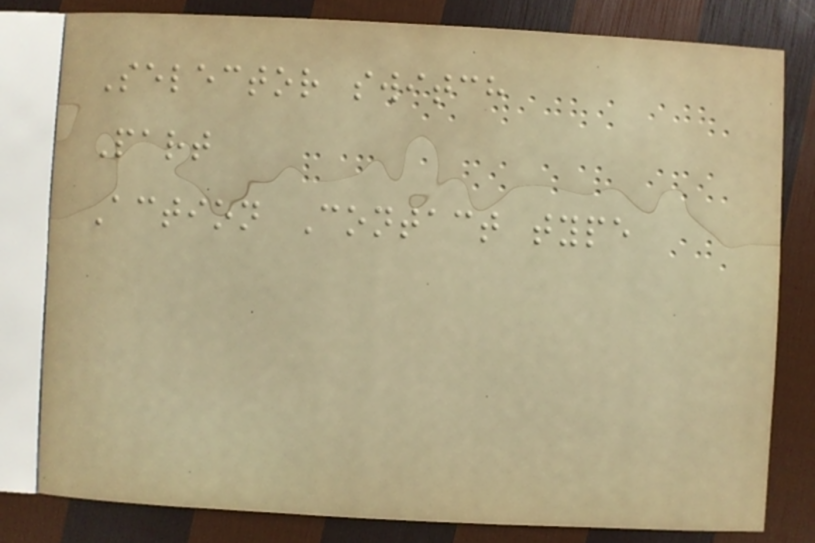Selector switch
Part
Action Contact type
